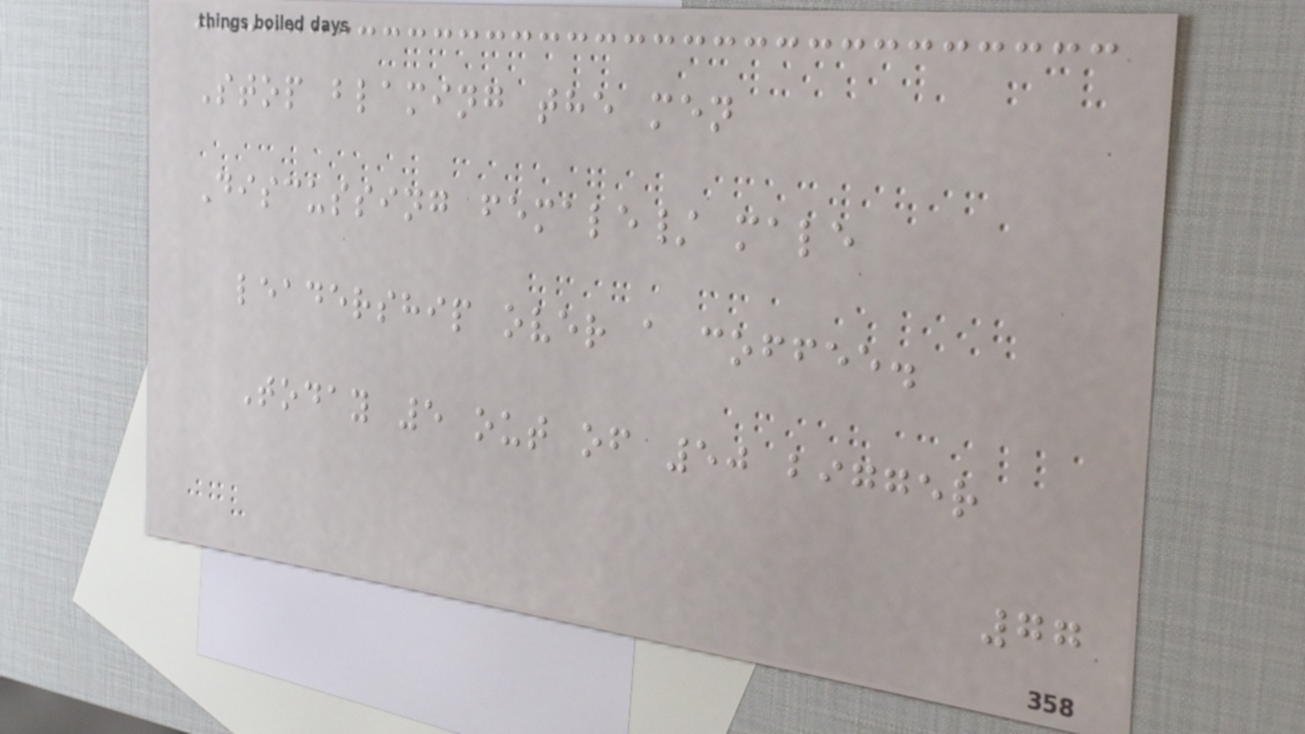Stop blaming the men
Discussing female/ male
leadership over a coffee.
Today 5 out of 50 bigger
77
